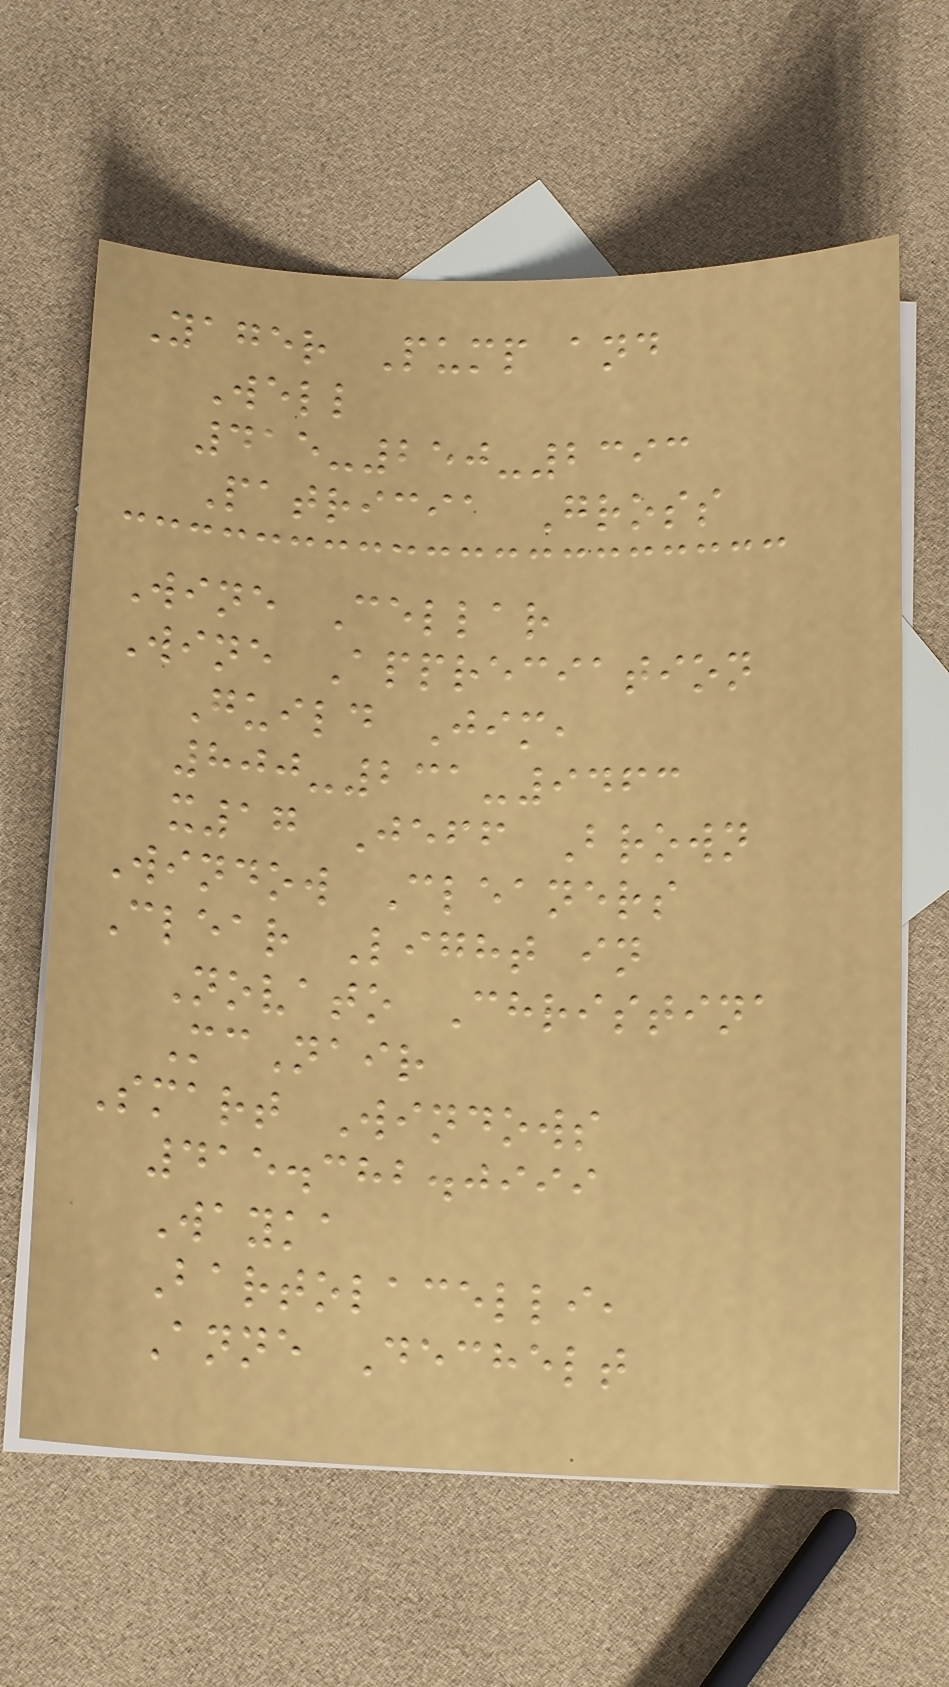Yager Pump and
Well
415-250-2393
Patricia Gross
Wine Cellar
Wine Appreciation
Guild Jim,
800-231-9463
x17 Jeff Brown
Window Cleaners
Clear Light in
Novato Christina
McNair
Smart Windows
415.382.0999
Wayka
Bartolacelli,
Anne Dechelt
